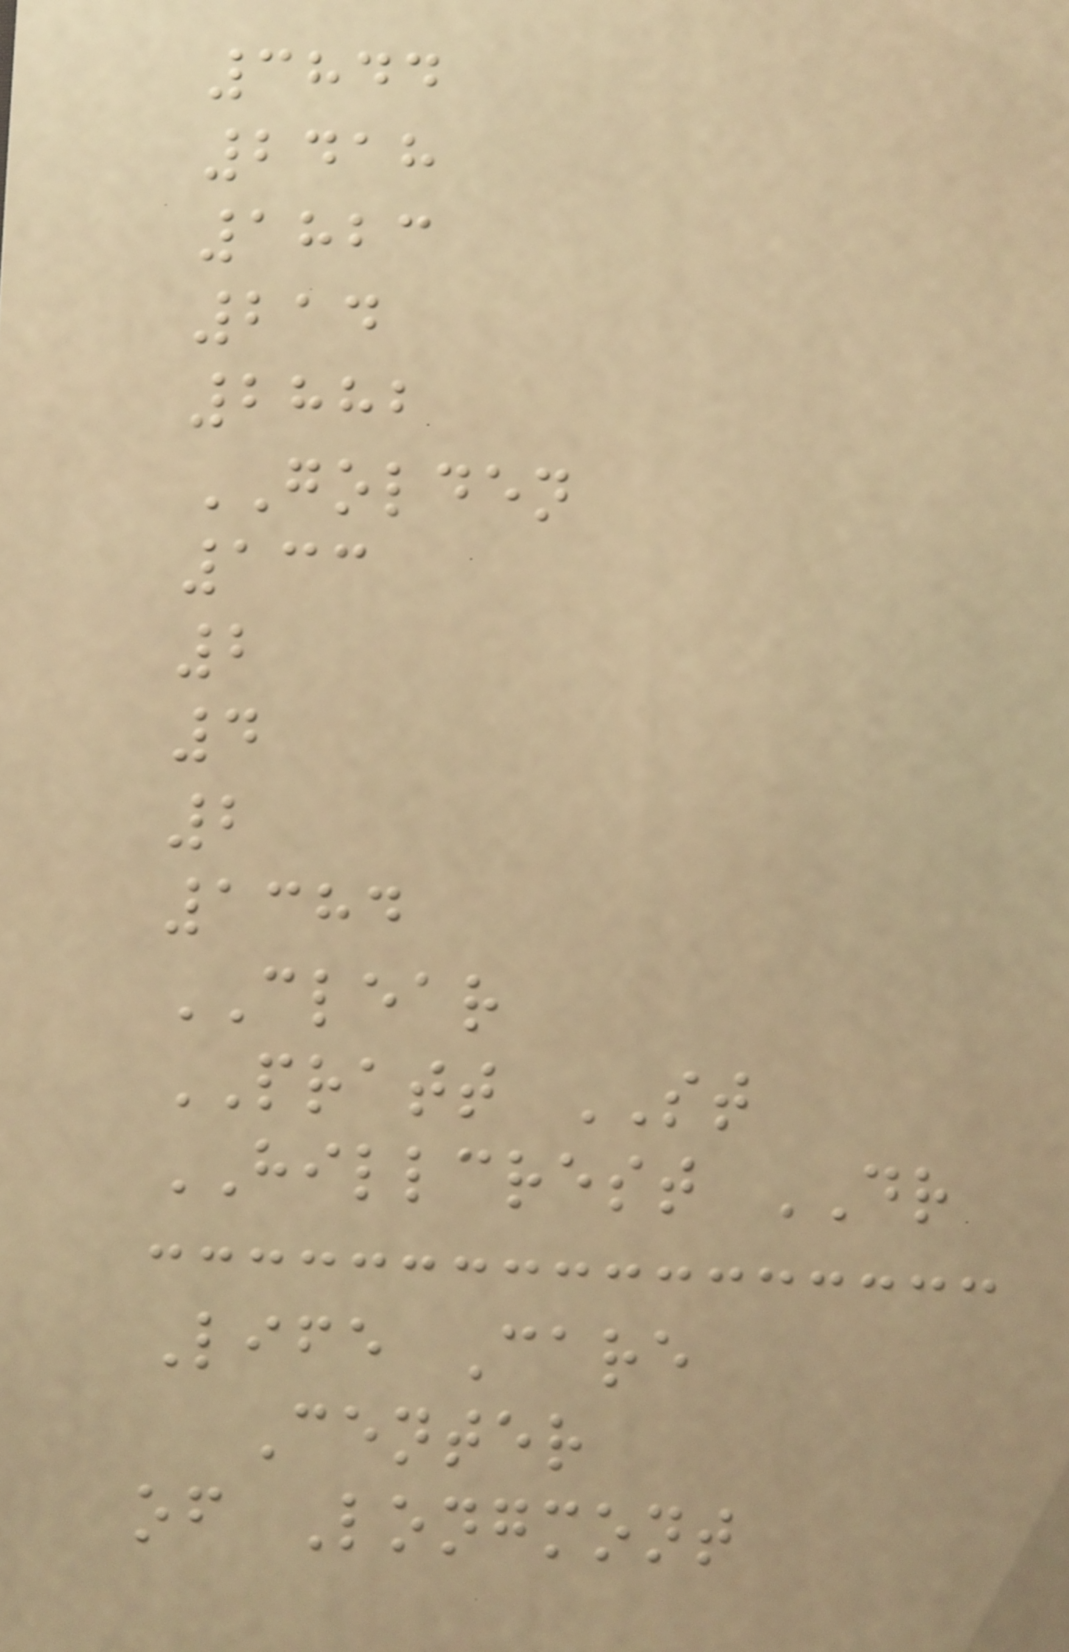3844
2418
1823
214
2882
GOLDEN
133
2
4
2
1384
CLEAR
PRATT ST
HILLCREST DR
Life Care
Center
of Longmont
